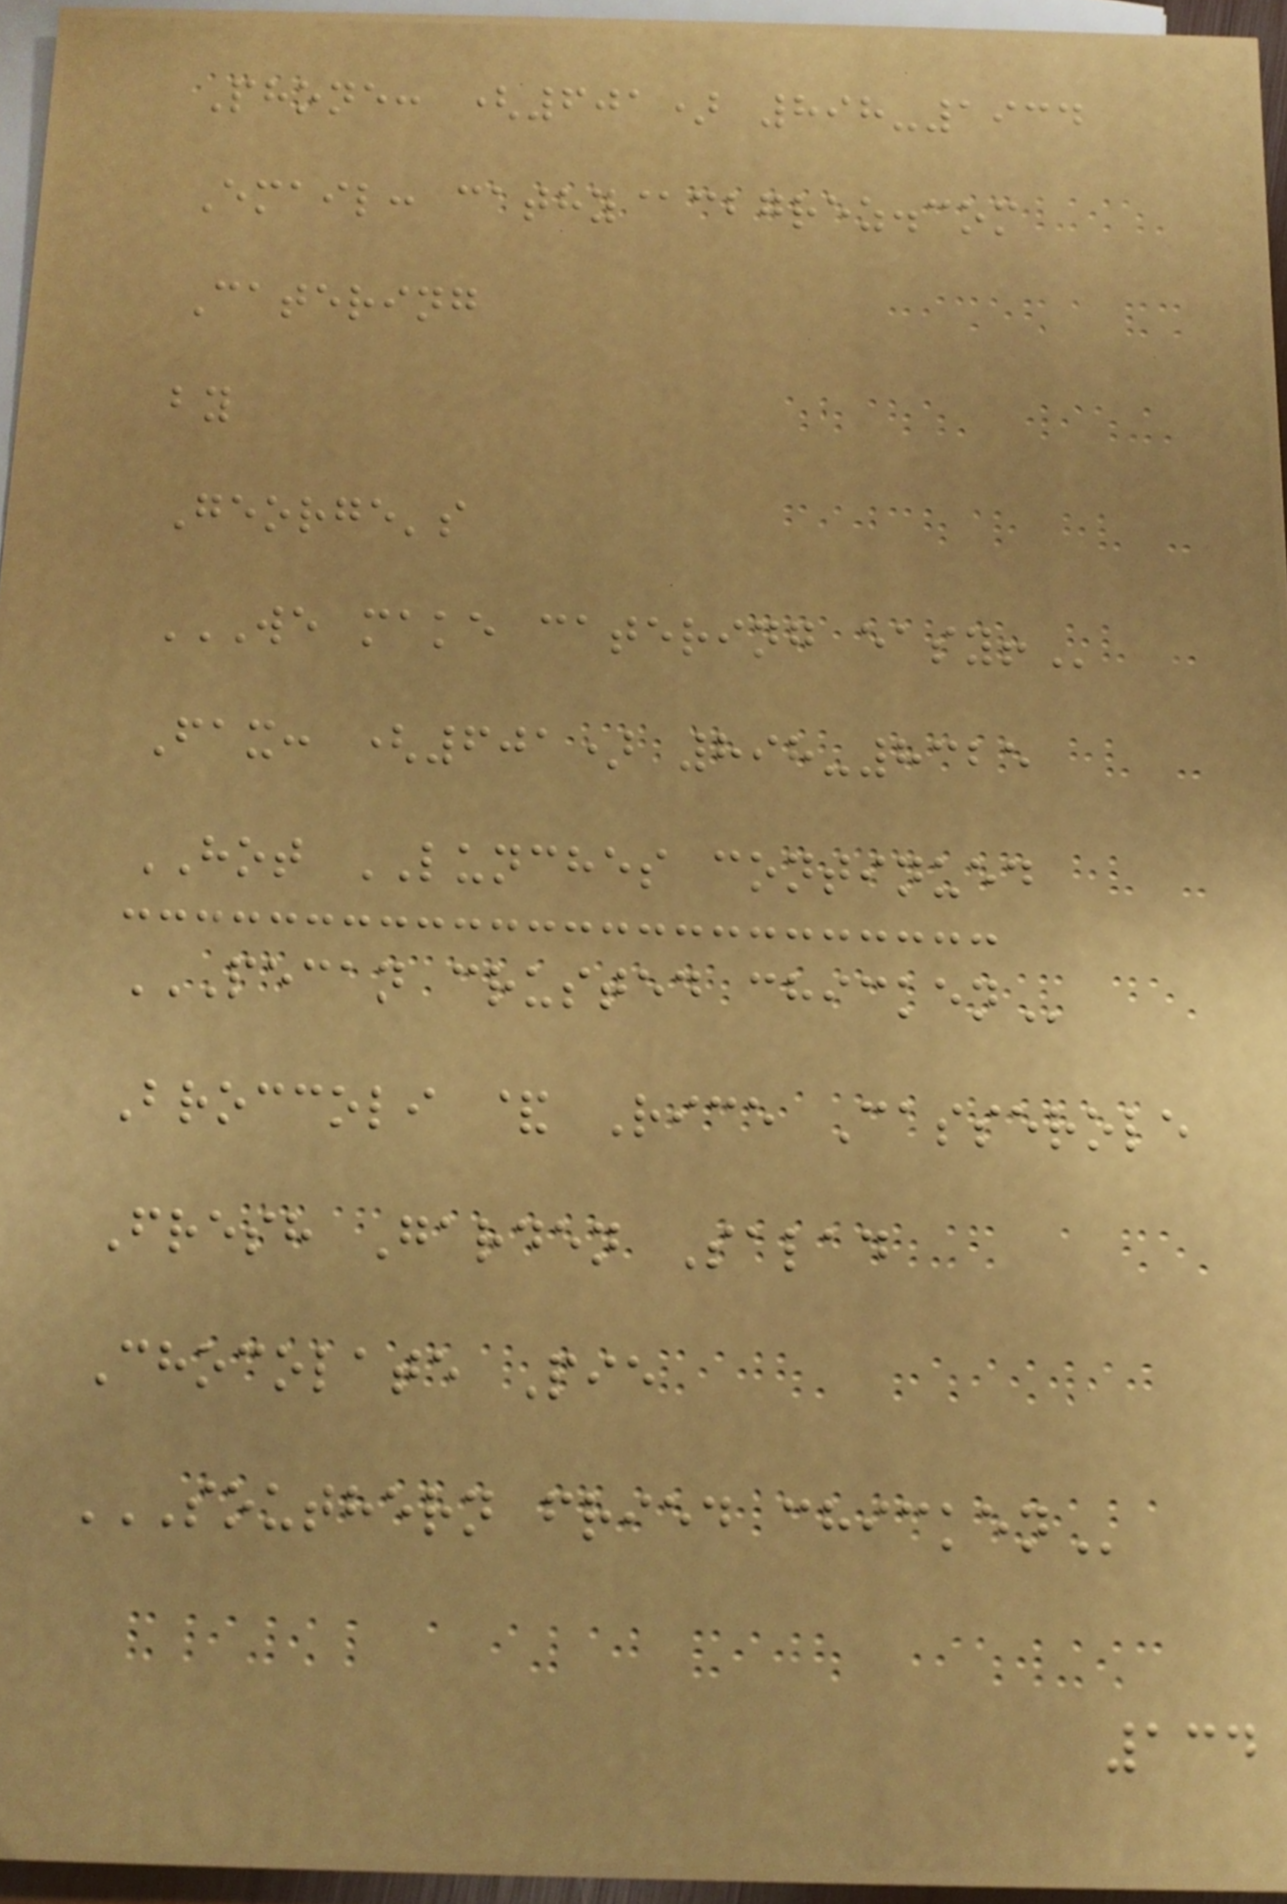Phone: (601) 898-1934
Email: cathy@cbgrez.com
Catering
by
George's
WE MAKE CATERING EASY!
Fax: (601) 898-8325
HOT LUNCHES continued
PECAN CRUSTED CHICKEN
Broccoli & Rice Casserole
Fresh Garden Salad
Chocolate Pie
SOUTHERN FRIED CHICKEN
134
